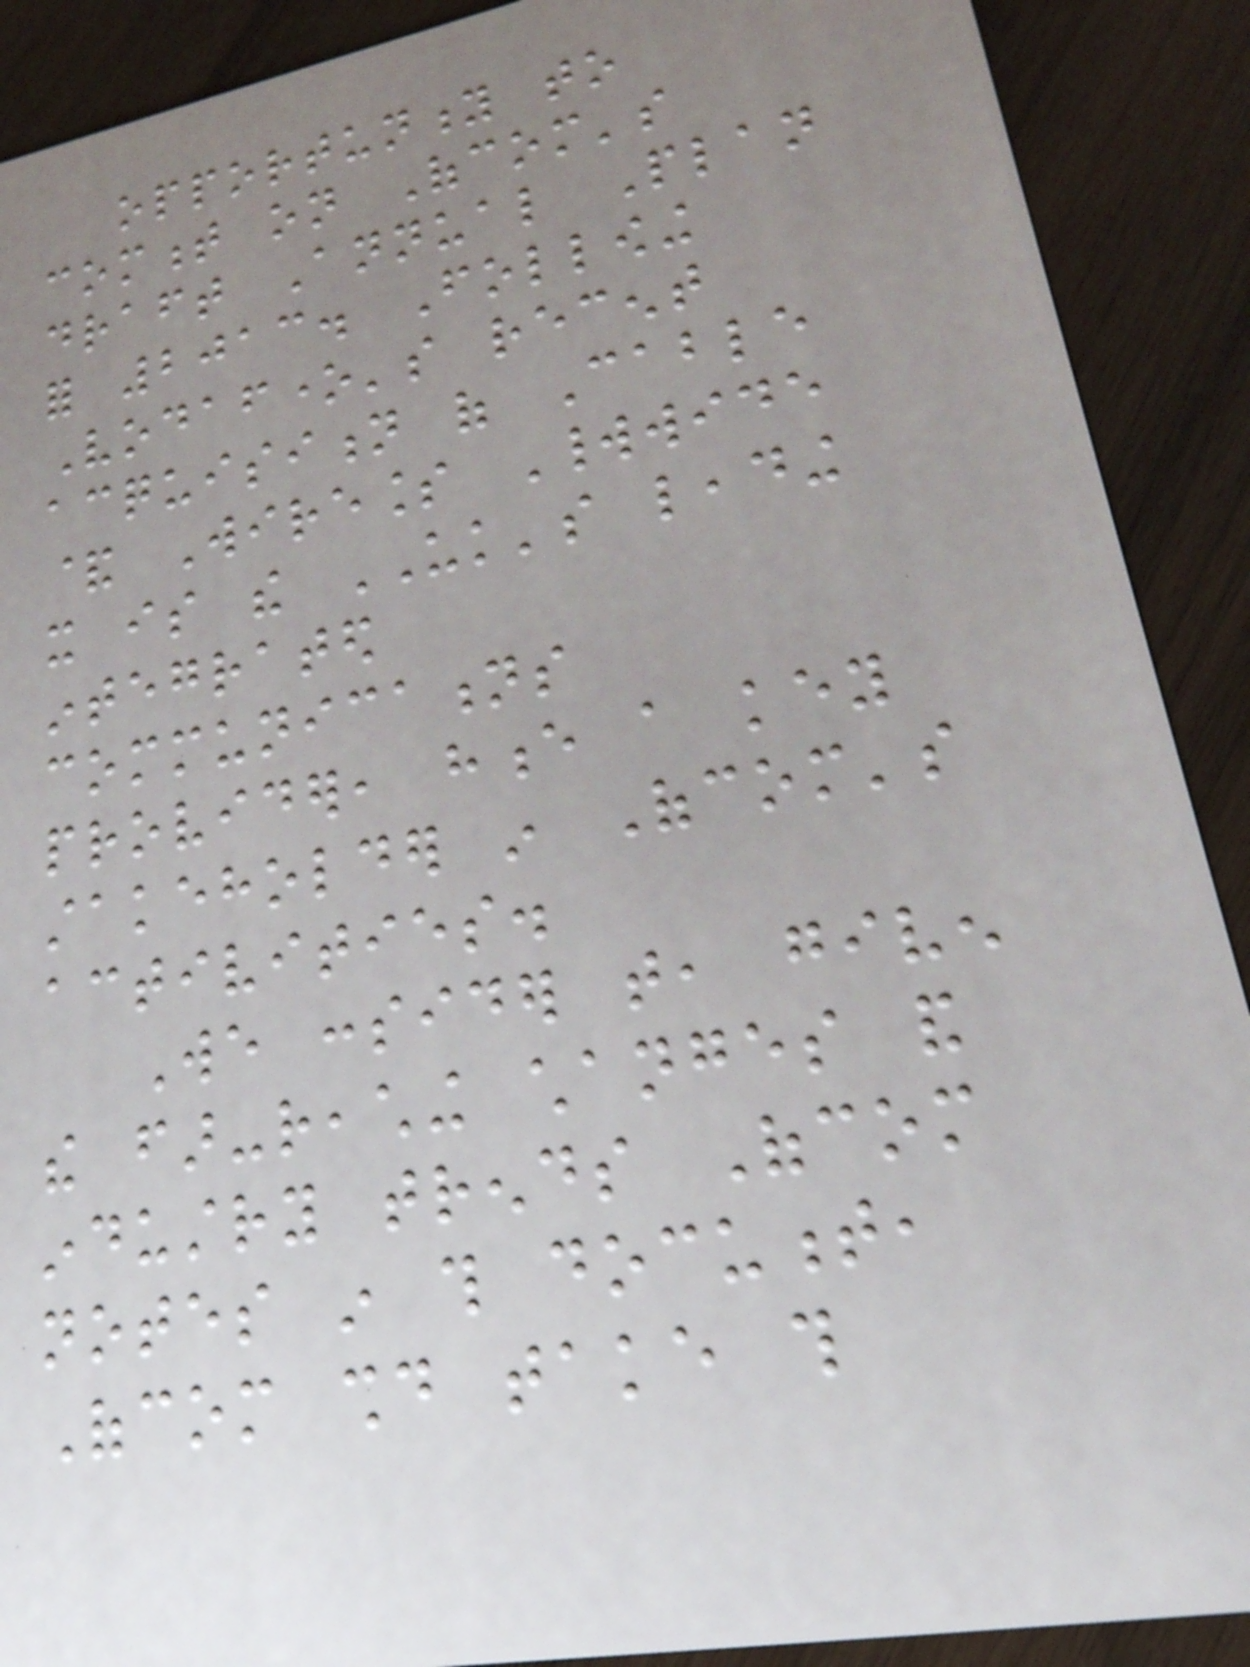opportunity to
comment on Ofcom's
draft Annual Plan
for 2013. Following
Vodafone's recent
acquisition of Cable
& Wireless Worldwide
it is the UK's leading
integrated
communications
provider, hence a key
stakeholder in Ofcom's
activities.
We consider that, given
the far-reaching changes and
industry trends Ofcom
notes in this document,
Ofcom should take this
